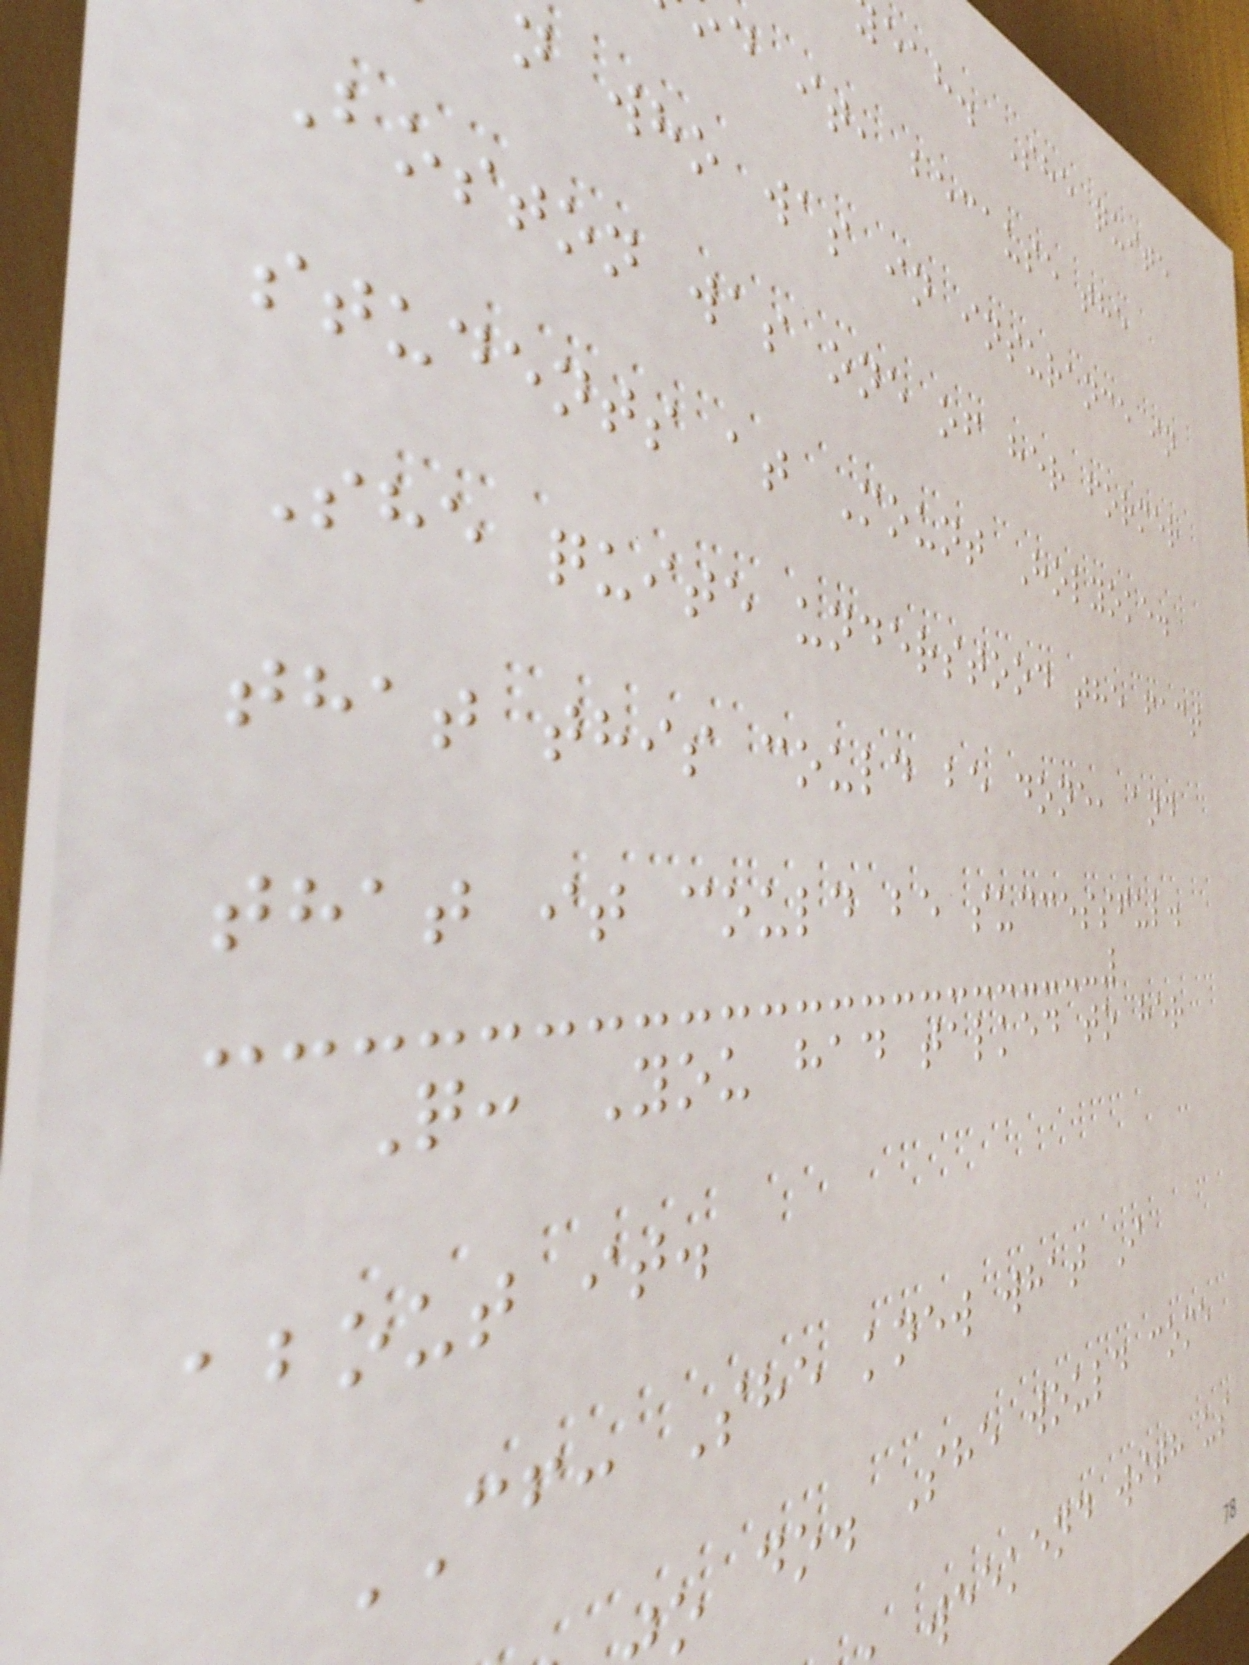eah. She quite
d it, because the
n who was in insurance in
Boston was one of her former
students at Mount Holyoke.
She quite understood the fact
that this could be done, and
that it could be successful.
Q: You had talked to her
about it.
CF: She knew what I
o do. She would come
weekend with us
